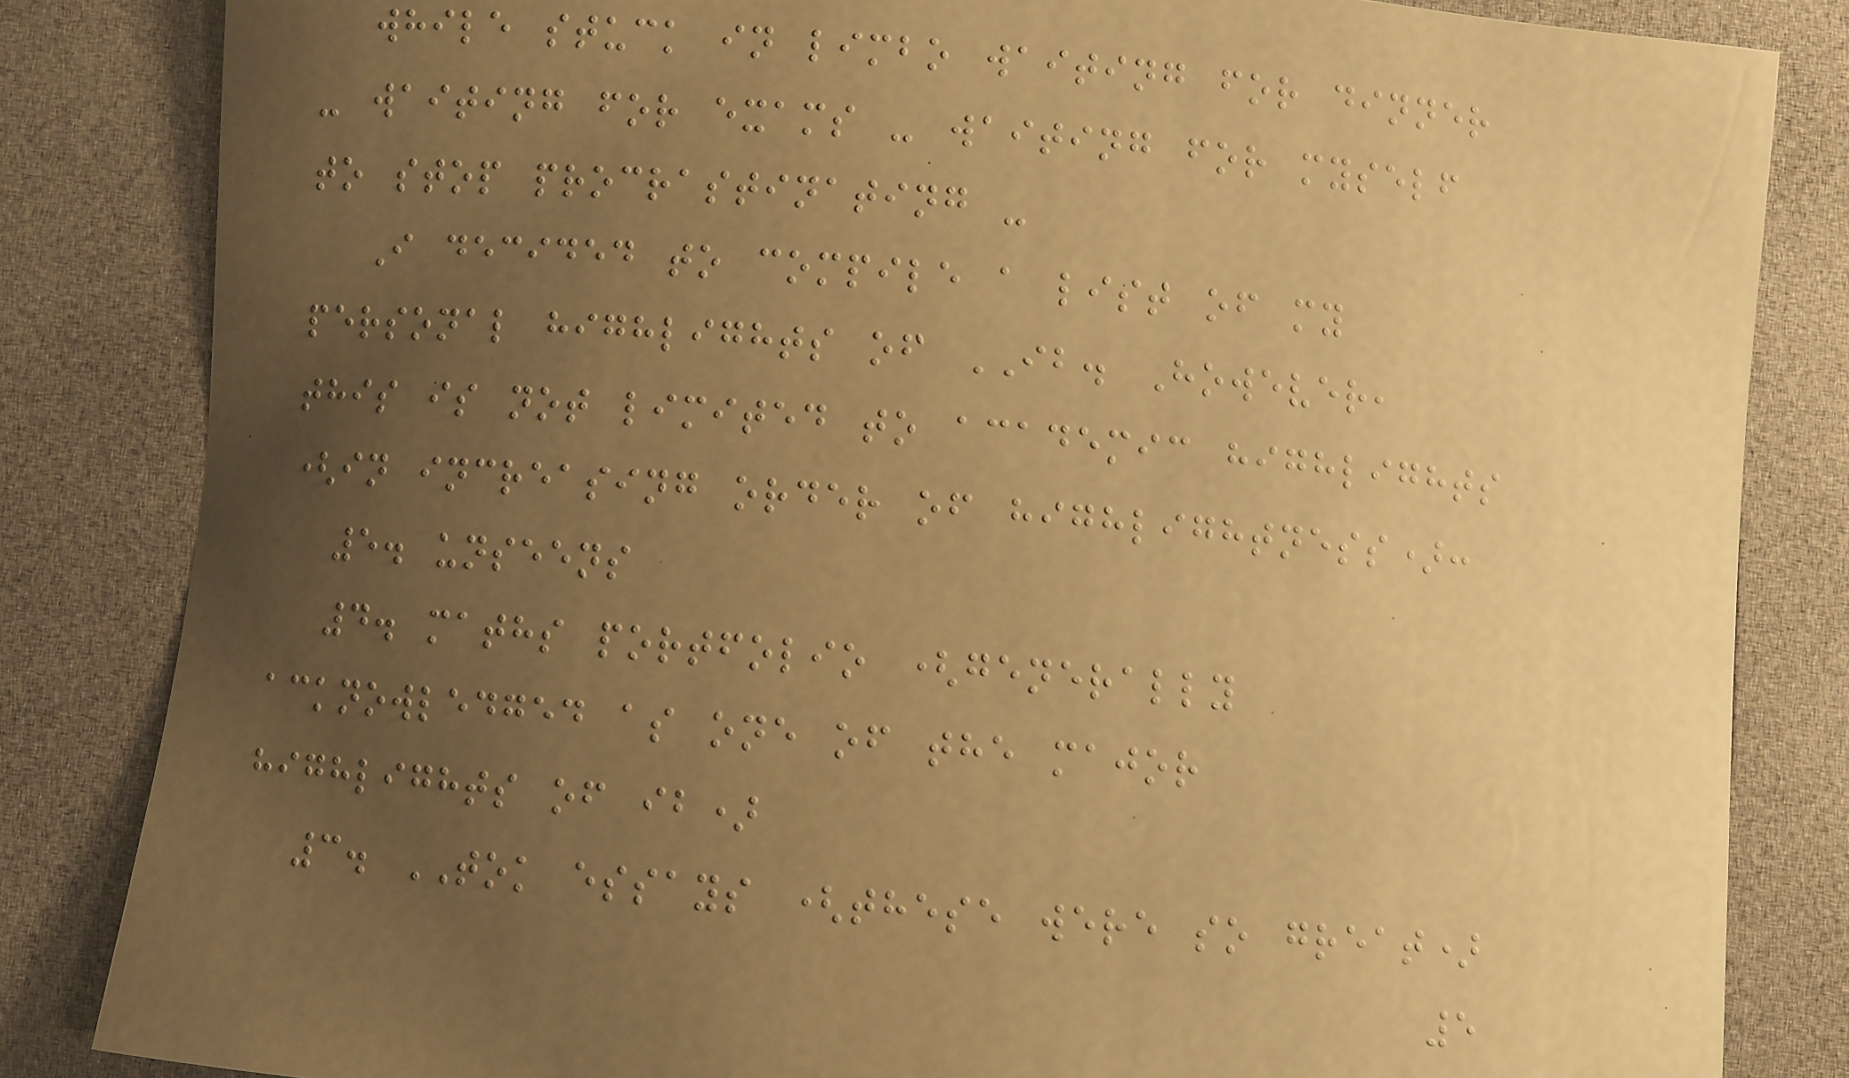while stuck in limbo waiting for dinner
- waiting for exams - waiting for myself
to stop procrastinating -
I decided to compile a list of my
personal highlights of IB. However,
this is not limited to academic highlights
(in increasing order of highlightness):
5. unseens
4. maths portfolio (generally
acknowledged as one of the major
highlights of ib)
3. TOK essays (these were so great)
5
